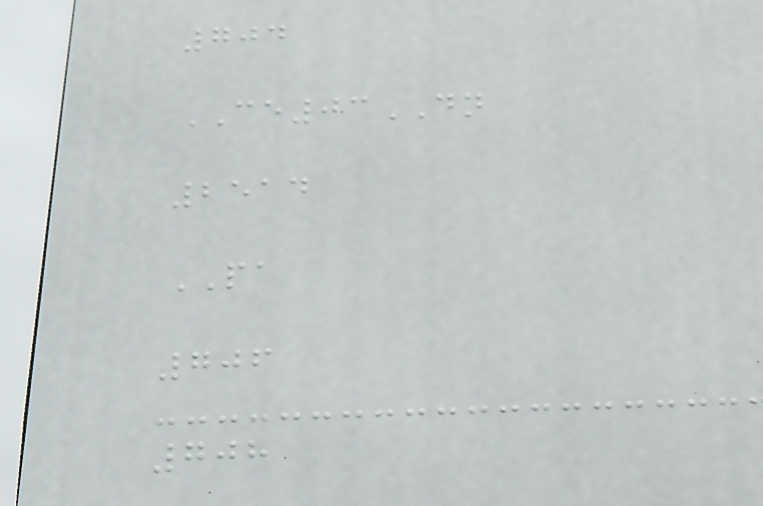704
CE03DN
2514
PA
706
708
